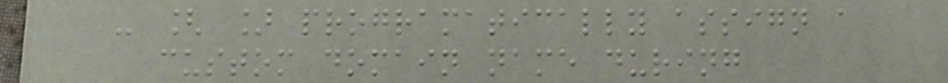- [ ] programatically assign a
custom domain name during
